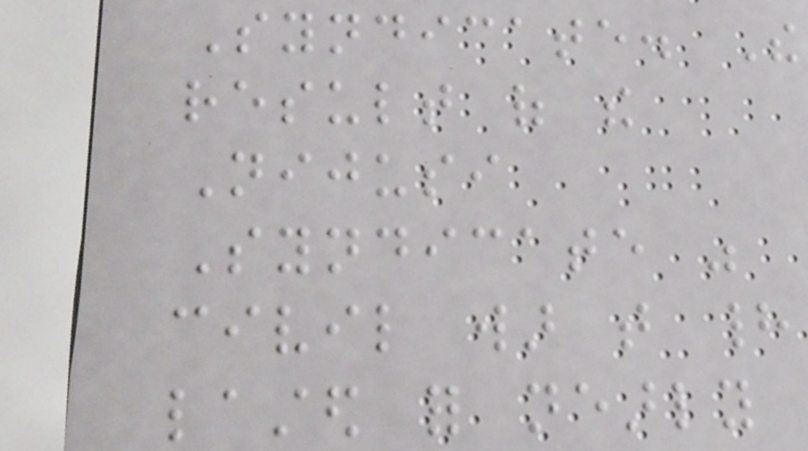Syndicate. The
result of the
Nijusi
Syndicate was
civil war that had
lasted for nearly
